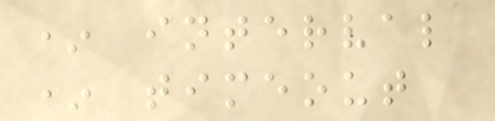* interval
* timeout
